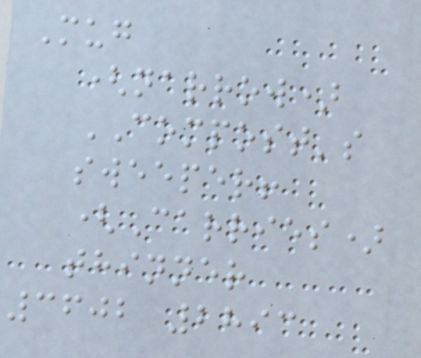Mug
(narrow)
COMPOST's
sweeper!
(Carries)
thinner
3602 2893
